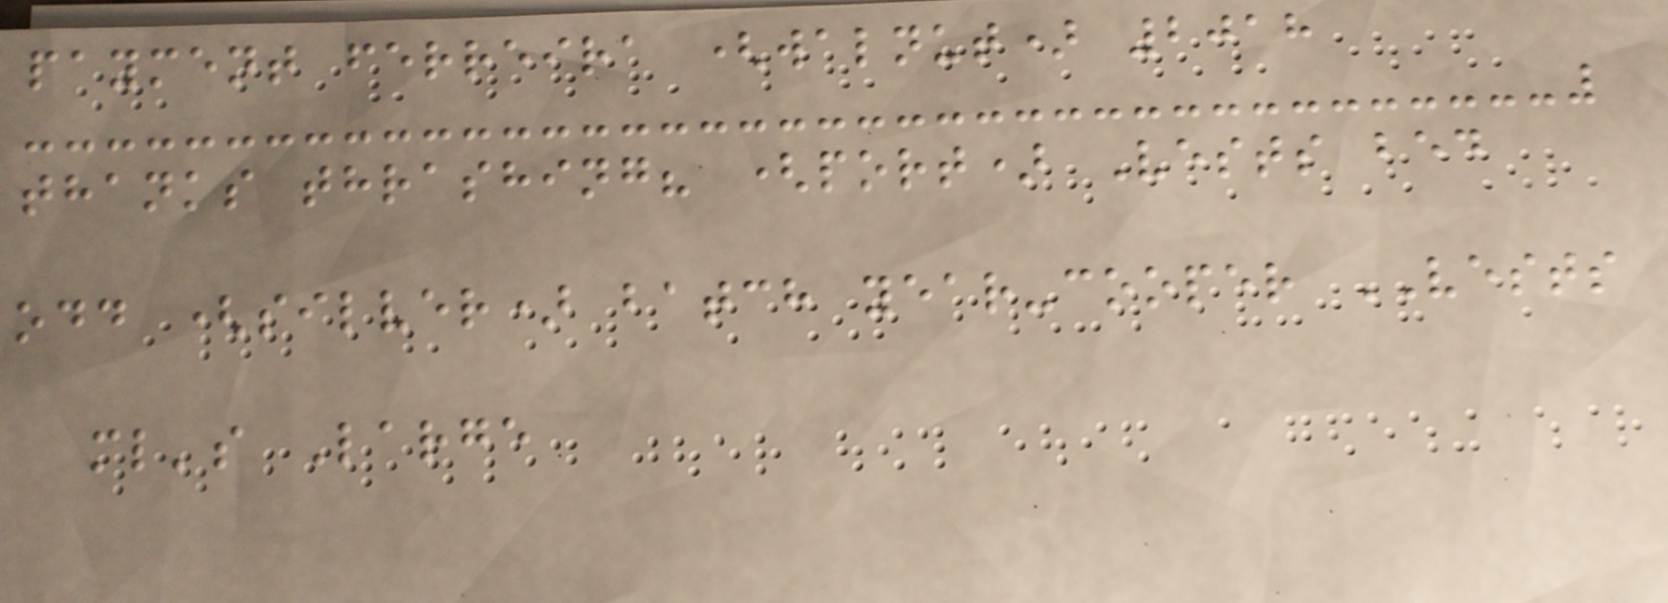payment ferreira (walnut) 2018
thanks thrashing? (port) Vests bed
odd (silver) batch year-cooper VESTS
ml's Large
